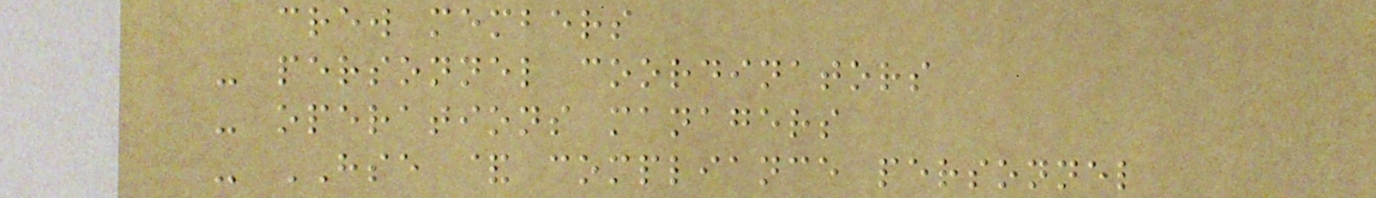crew members
- personnel coordinators
- operations managers
- HSE & compliance personnel
